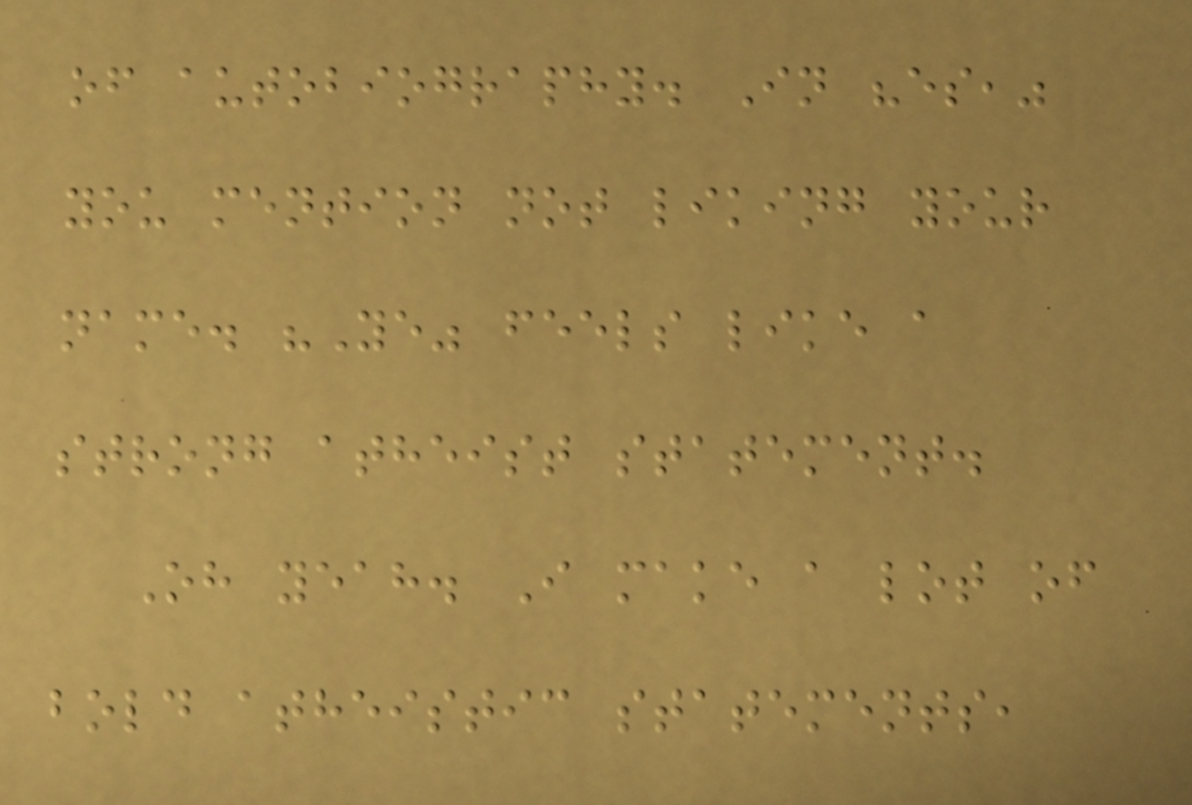of autobiography. In "es,"
you mention not liking your
name. "Ye" feels like a
strong atheist statement.
Oh yeah. I make a lot of
bold atheistic statements,
